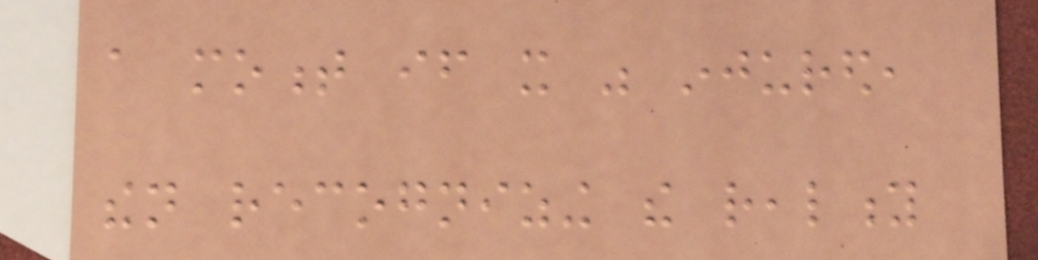a moment if it was injured,
then recognizing the reality
